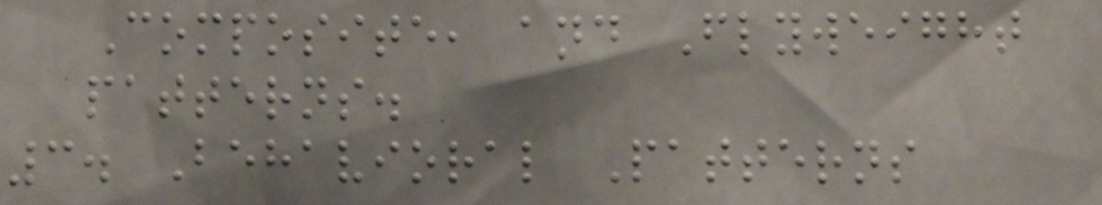Composite, and Flyweight
patterns.
3. Behavioral Patterns
